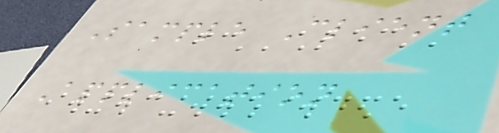Sample Client
Application
